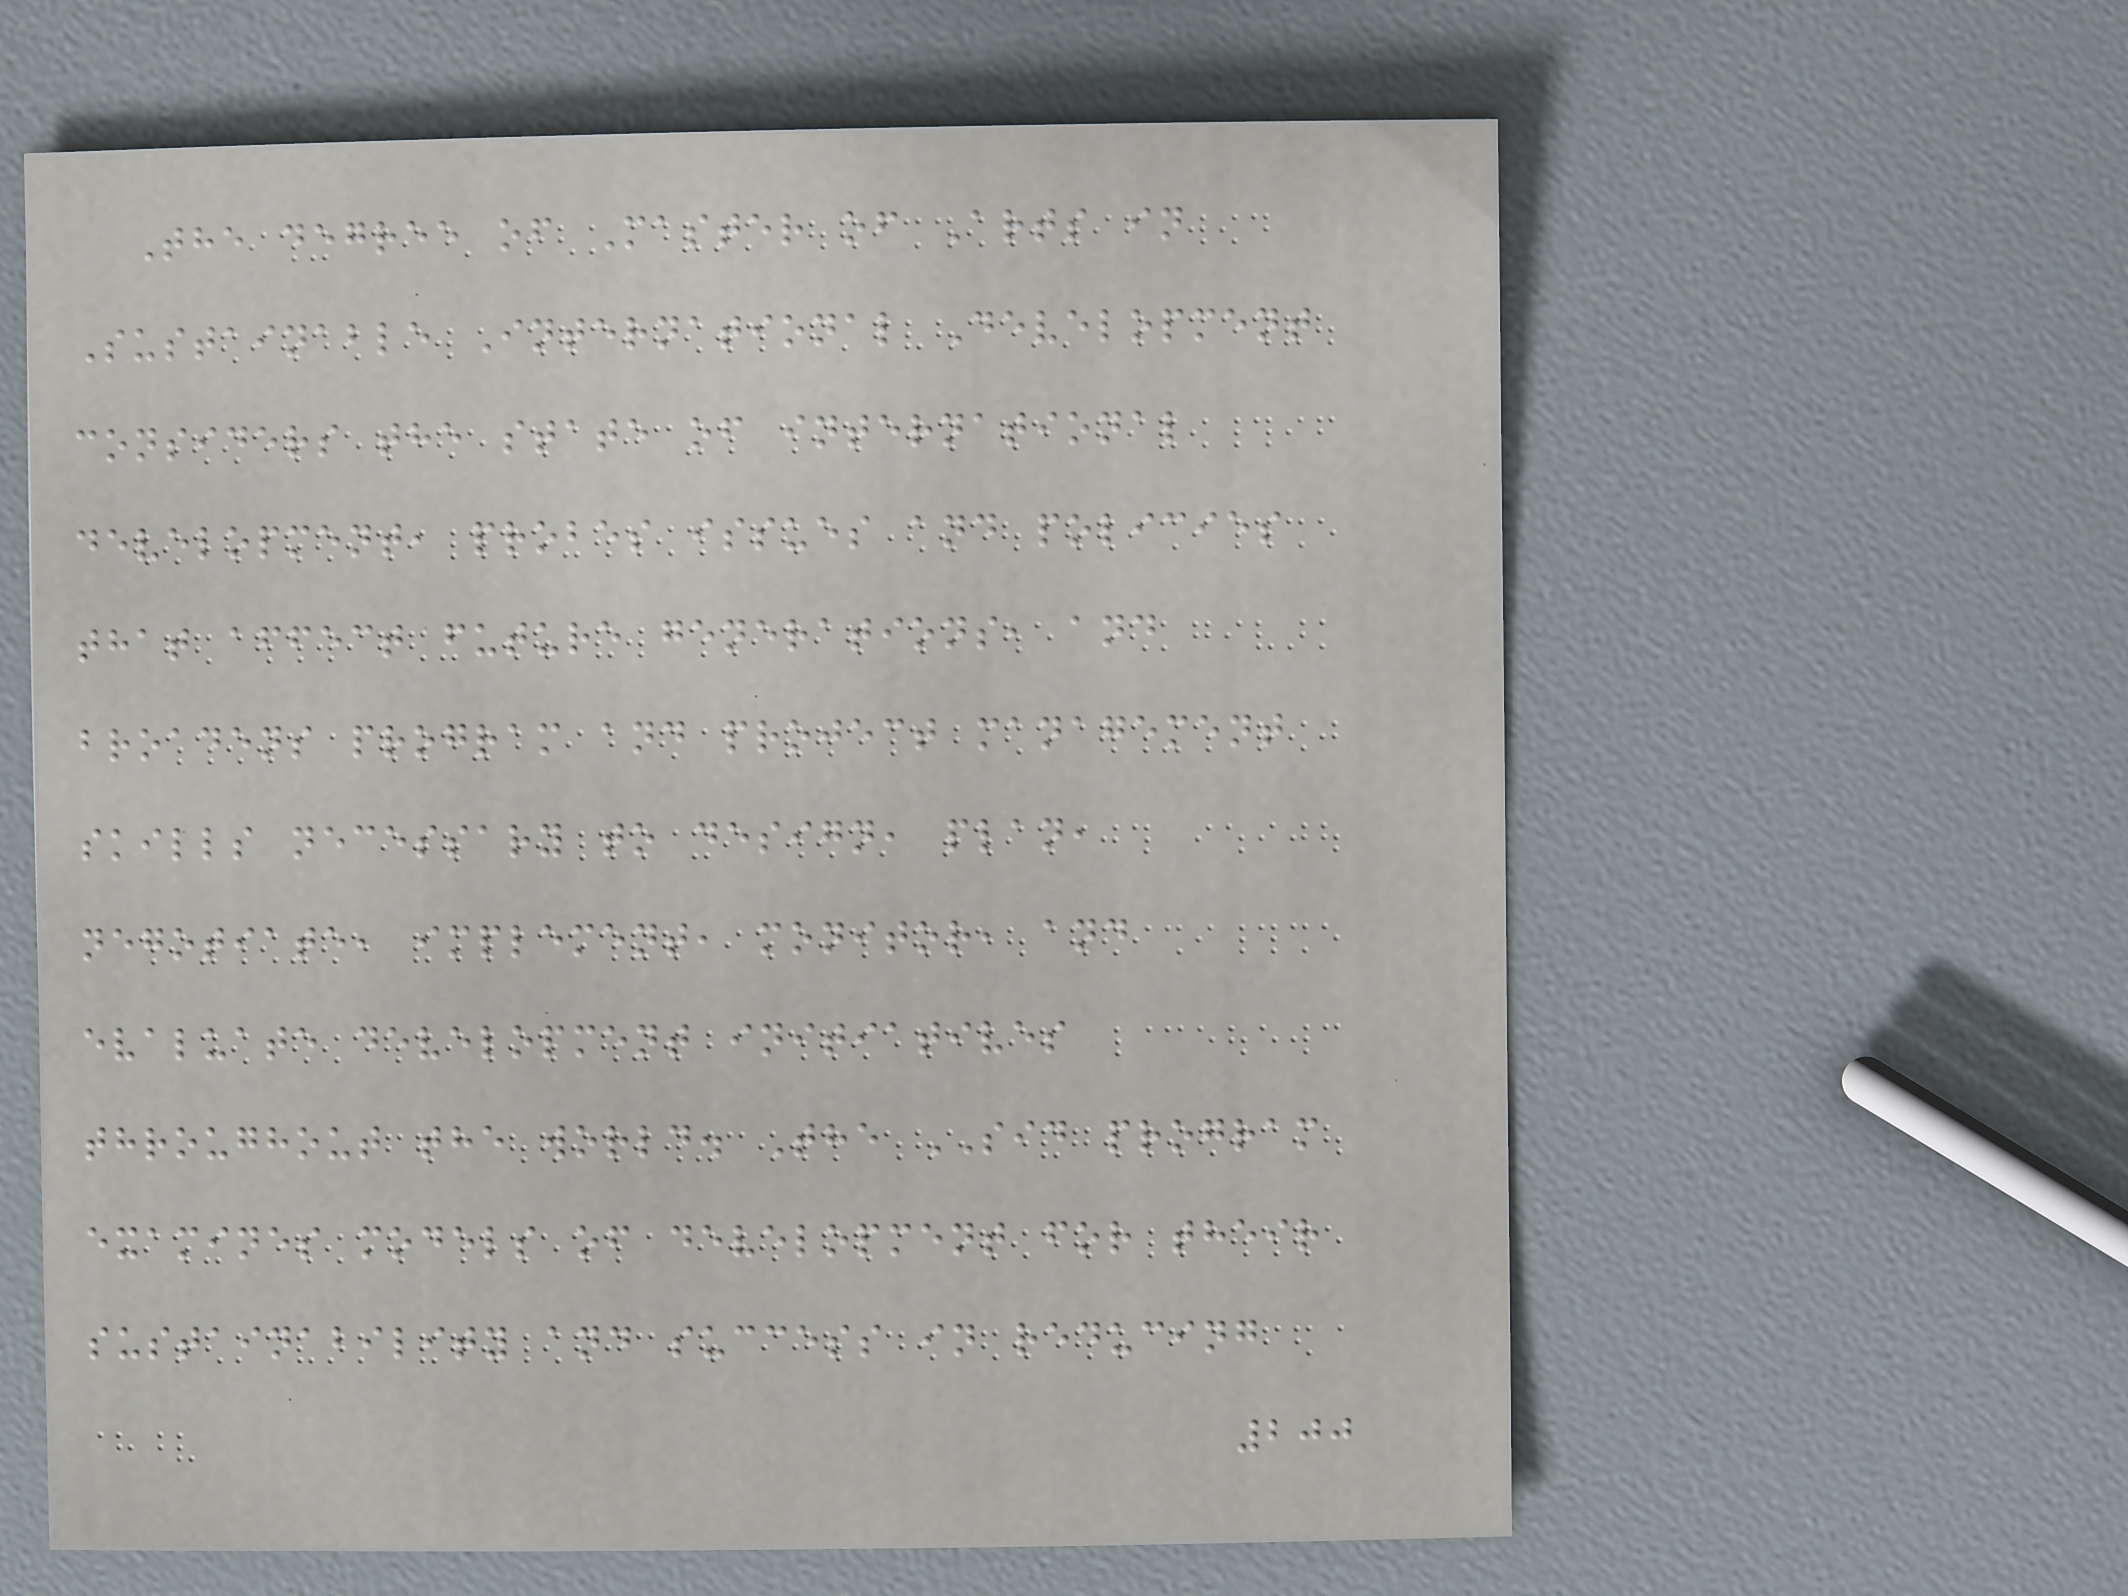The degree of Master of Arts in
Sustainable International Development
considers the state of international
development, probes issues and policies
that affect future generations, and
broadens program and project management
skills necessary to design, plan,
negotiate, implement, monitor, and
evaluate development initiatives
throughout the world. The SID program
examines models of development for their
sustainability and success in reducing
200
